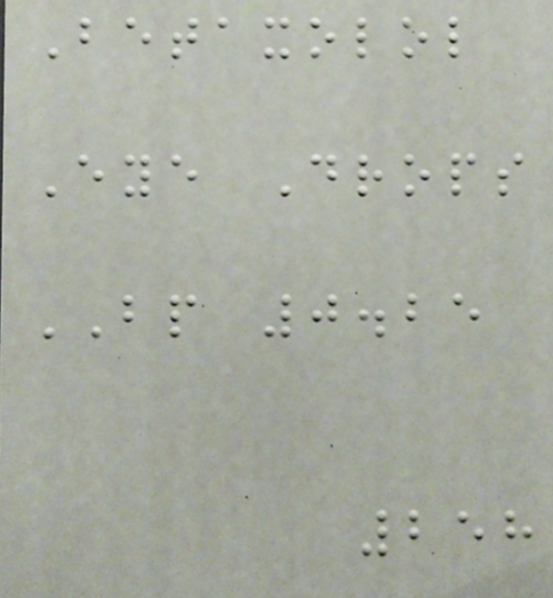Betaxolol
Eye Drops
BP 0.25
258
